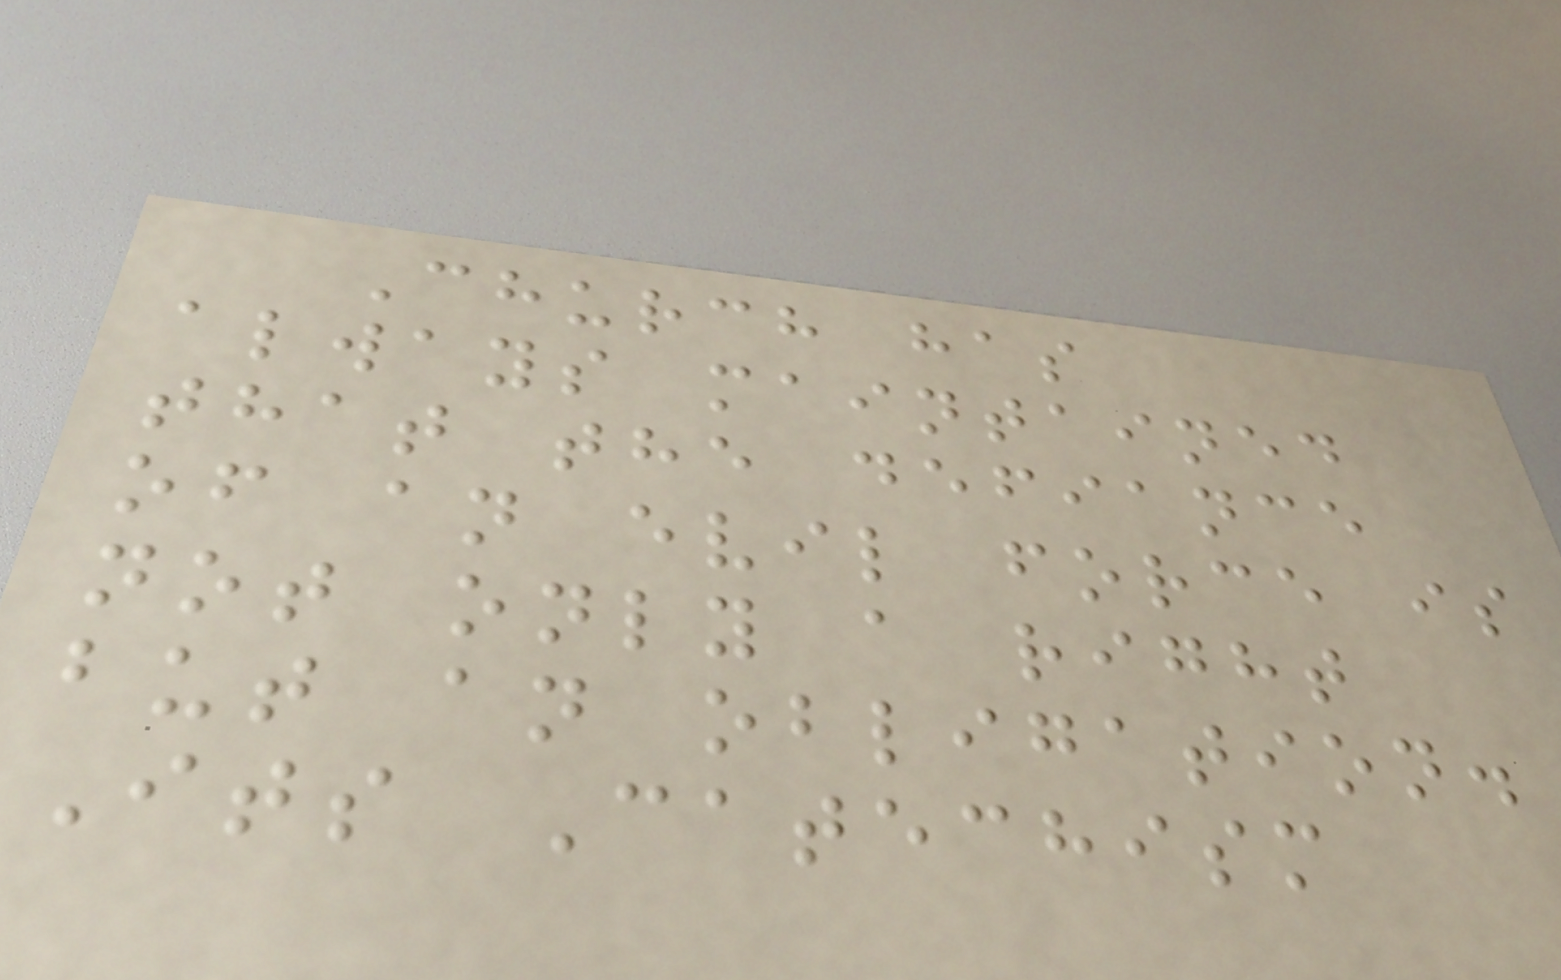Church has
always maintained
that the defiance
of an evil force is
not only a right
but an obligation.
Its Catechism
